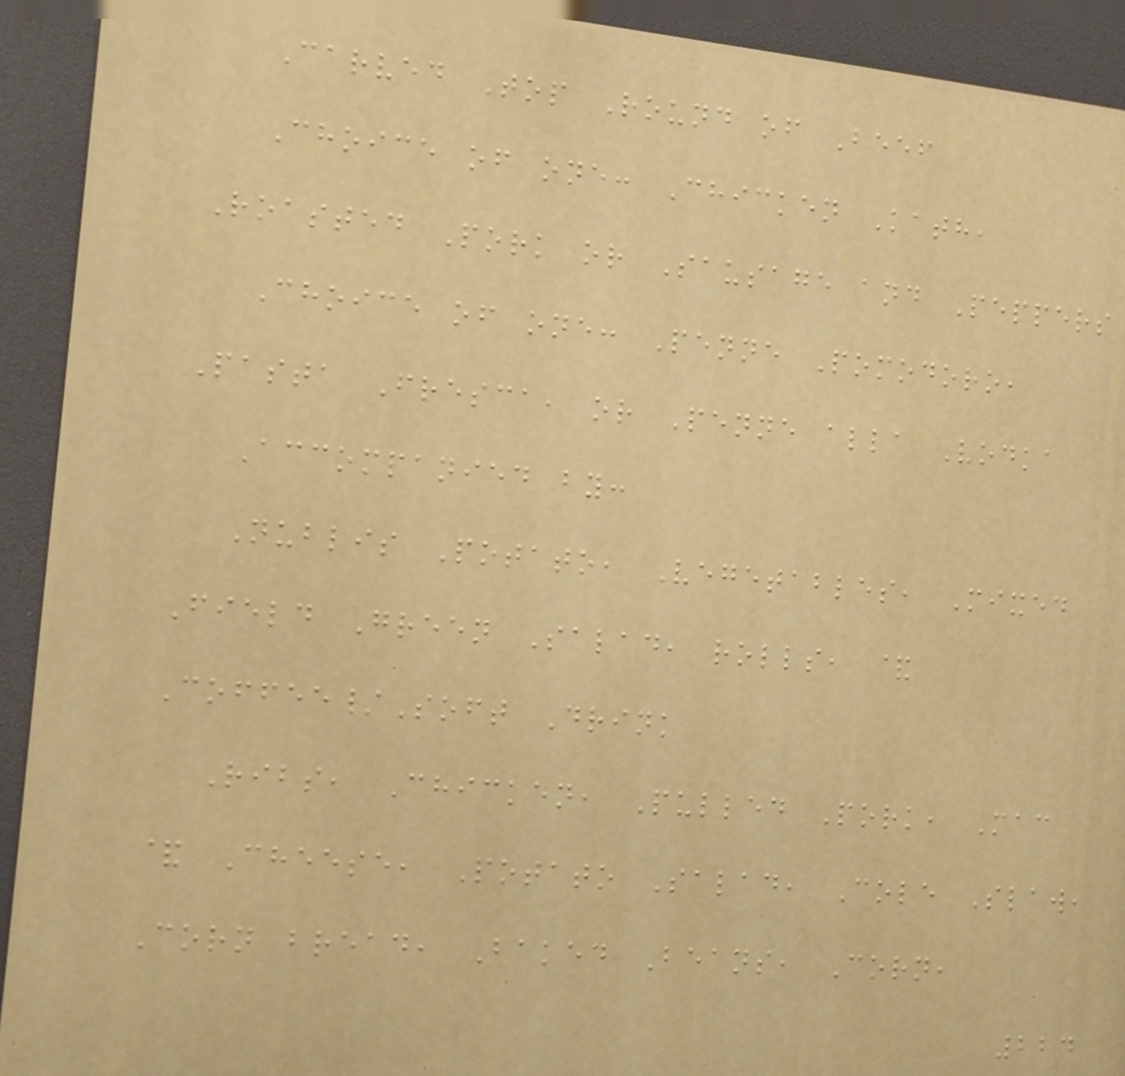Carved Top Round of Beef
Choice of one: Chicken Kath,
Roasted Pork or Sausage and Peppers
Choice of one: Penne Pomodoro,
Pasta Fresca, or Penne alla Vodka
Accompanied by:
Nublis Potato, Vegetables, Mixed
Field Green Salad, rolls, &
Coffee/Soft Drink
Ribs, Chicken, Pulled Pork, Mac
& Cheese, Potato Salad, Cole Slaw,
Corn bread, Baked Beans, Corn,
224
